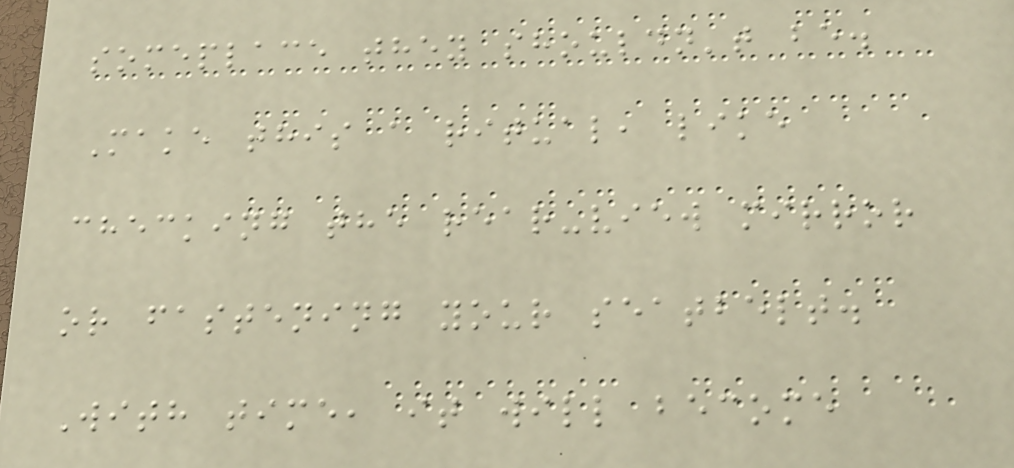someplace they shouldn't be.
Make this a ritual, like
checking the rear-view mirror
or fastening your seatbelt.
With time, it will become
